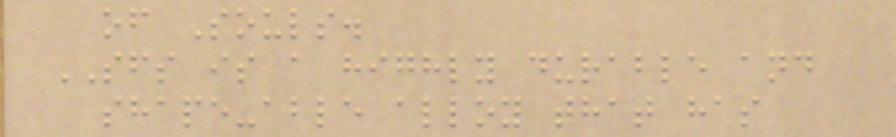of Souls.
SFS is a highly durable and
shape-able alloy that has
